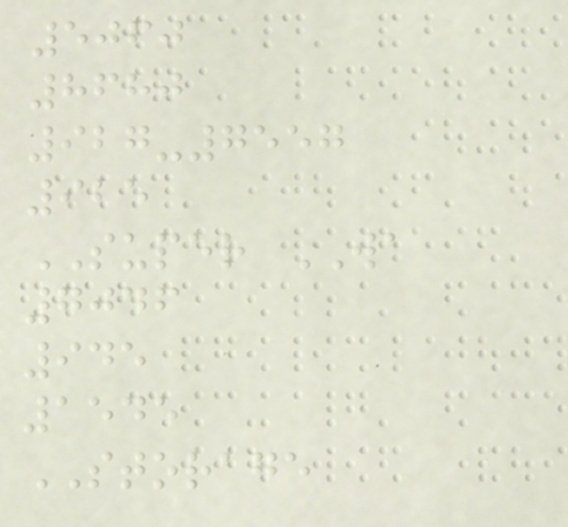5060
8680
927-7557
925
SUPER WA
7046
945
1545
STORAGE
